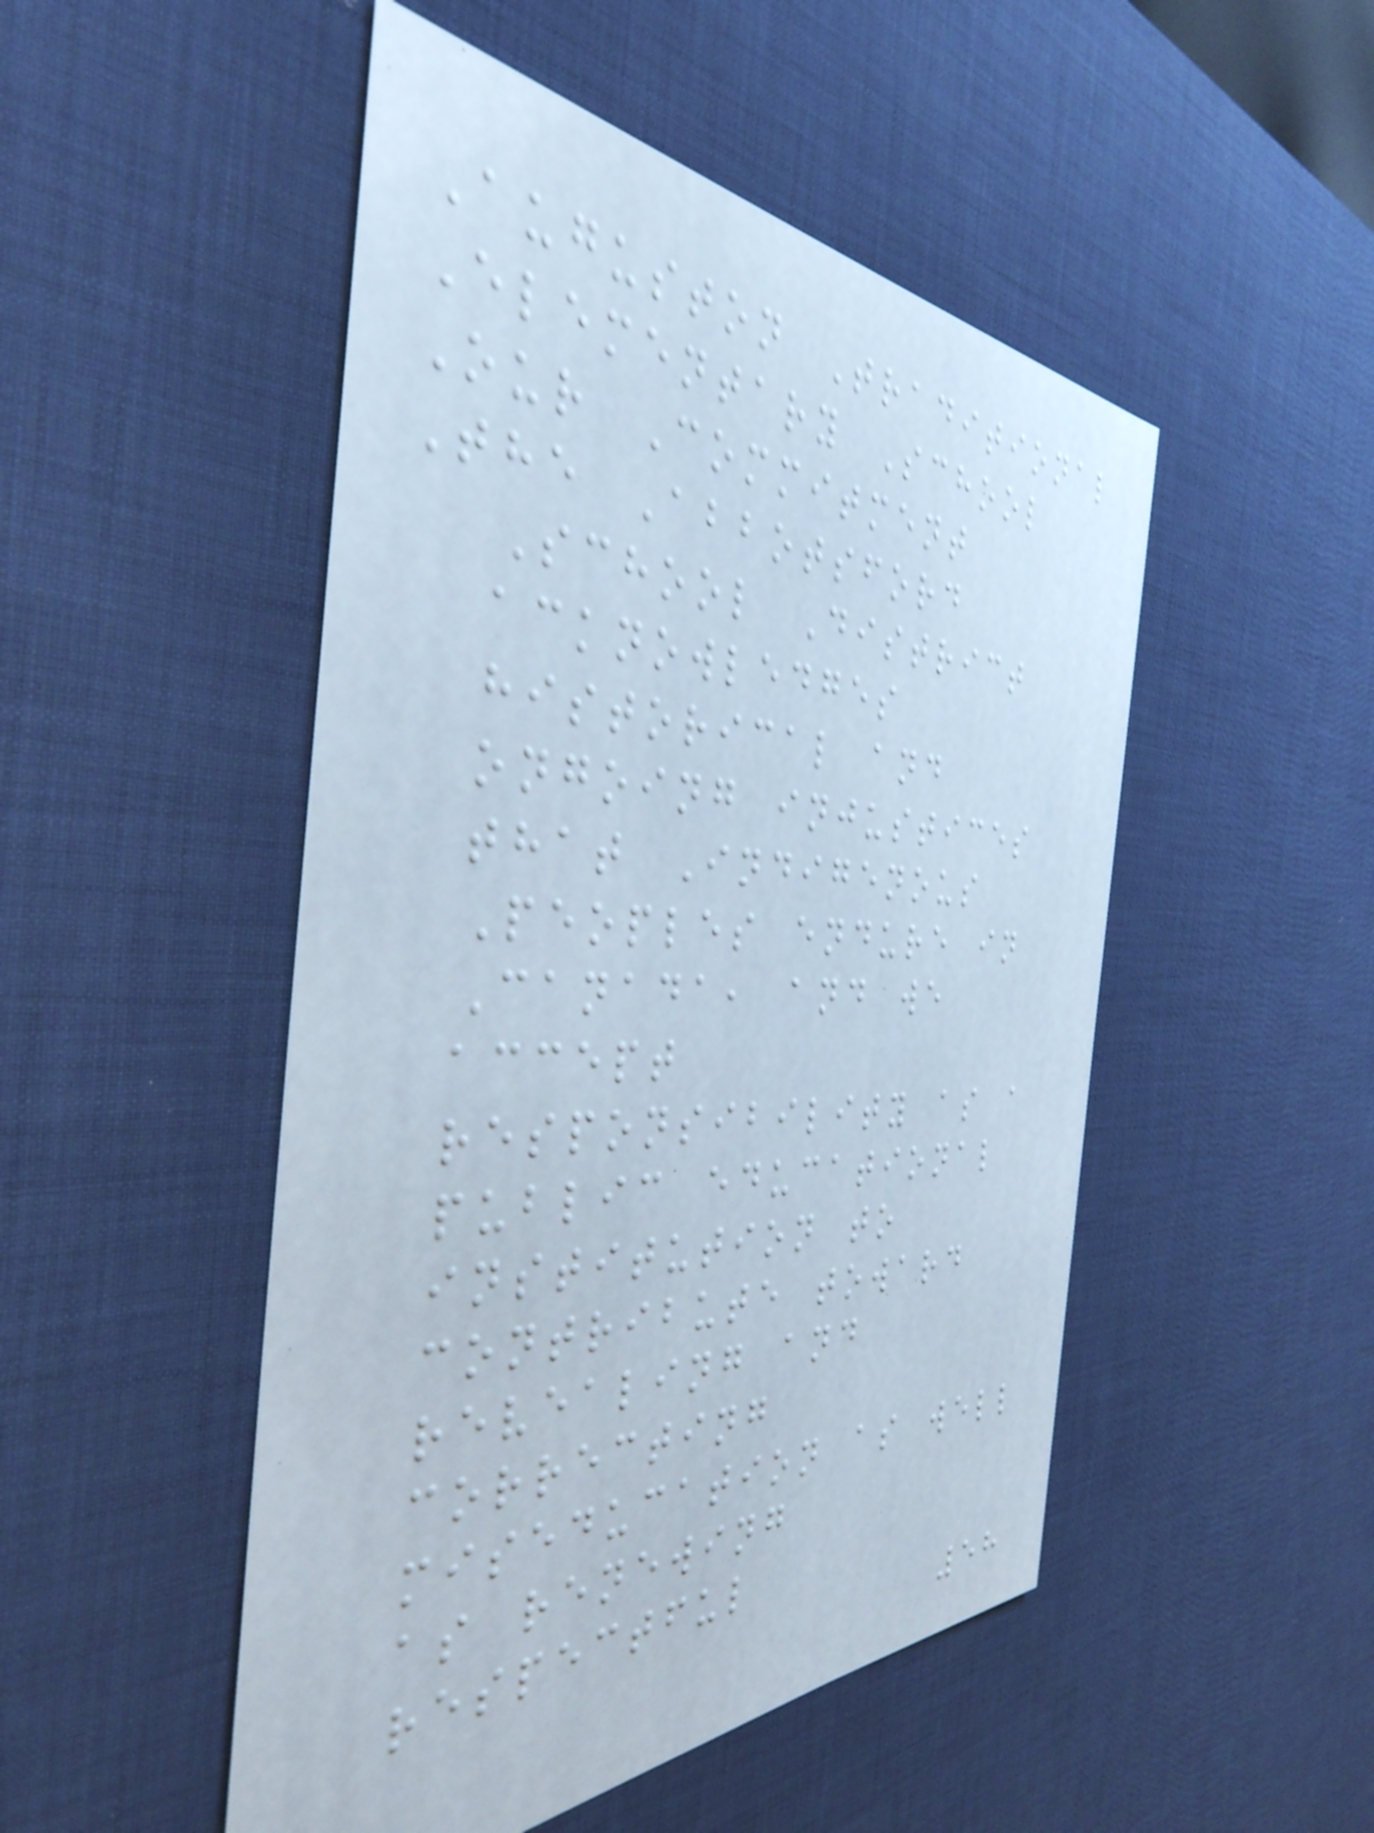Auguston Traditional
Elementary School
Our Commitment
The Abbotsford
School District
acknowledges
historical and
ongoing injustices
that Indigenous
Peoples endure in
Canada, and we
accept
responsibility as a
public educational
institution to
contribute toward
revealing and
correcting
miseducation as well
as renewing
respectful
58
